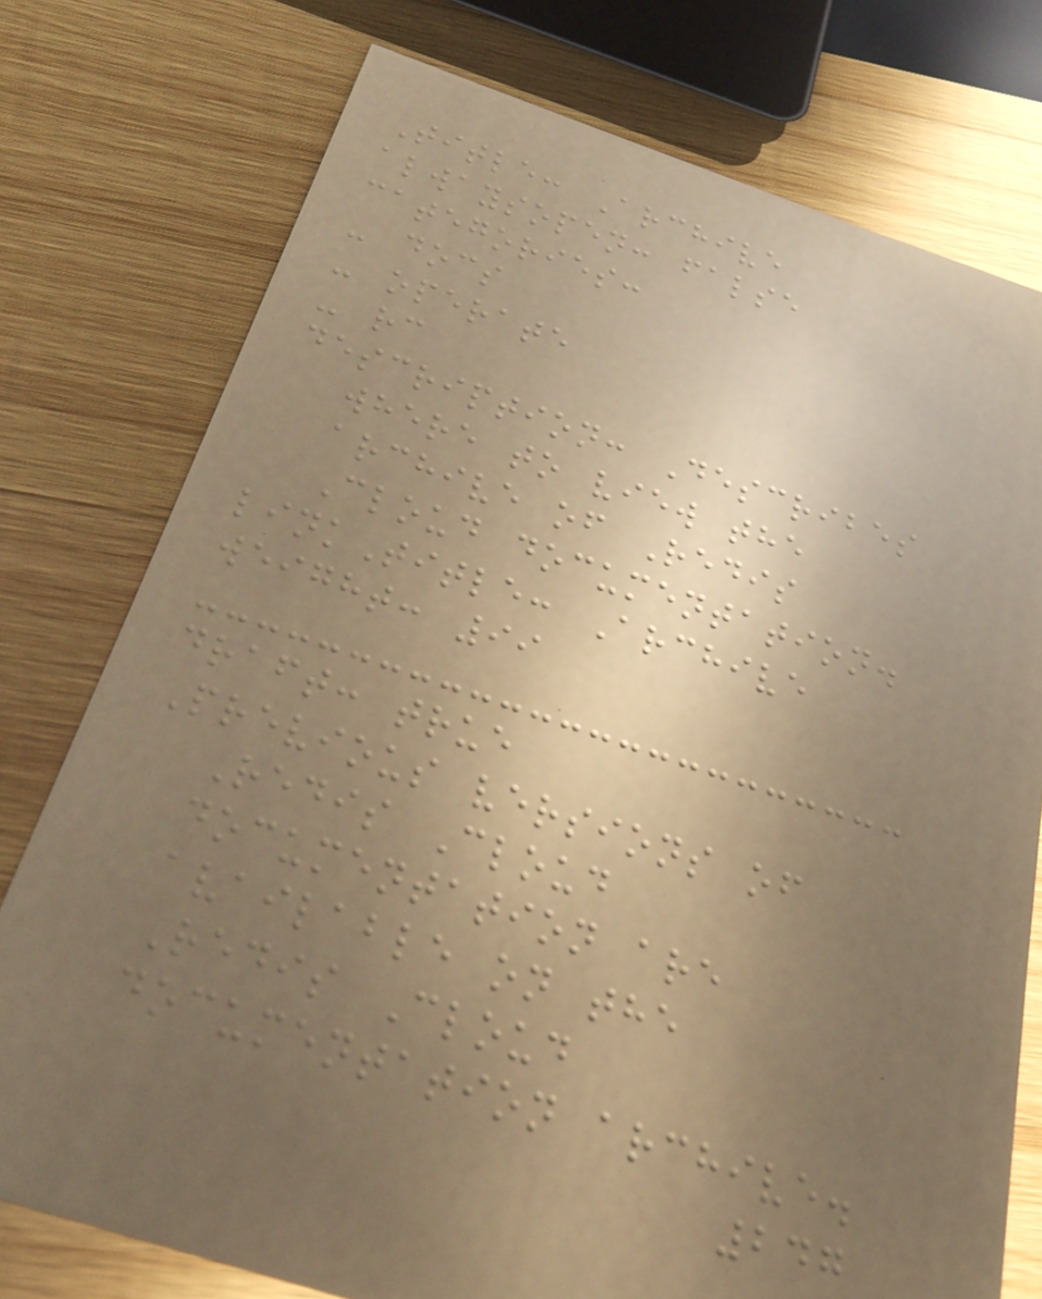Title: Archive
alwaysopen: false
categories:
- docs
- operate
- rc
description: Describes
where to view the
archive of Redis
Cloud documentation.
linkTitle: Archive
weight: 99
draft: true
Previous versions of
Redis Cloud
documentation are
available on the
Redis Cloud
documentation archive.
247
